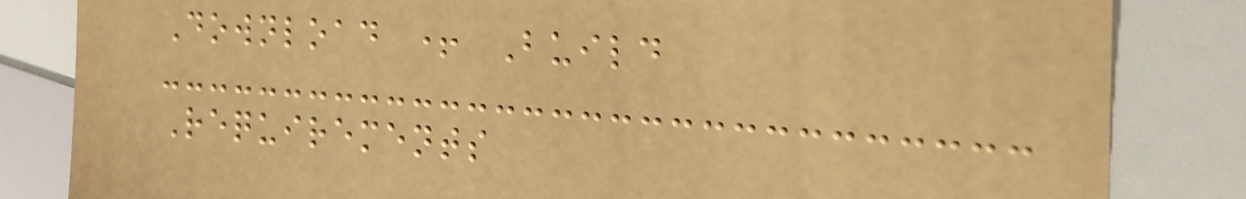Download + Build
Requirements
